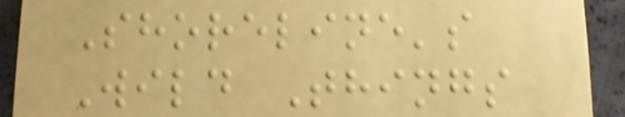Shoreline's
Wild Things
